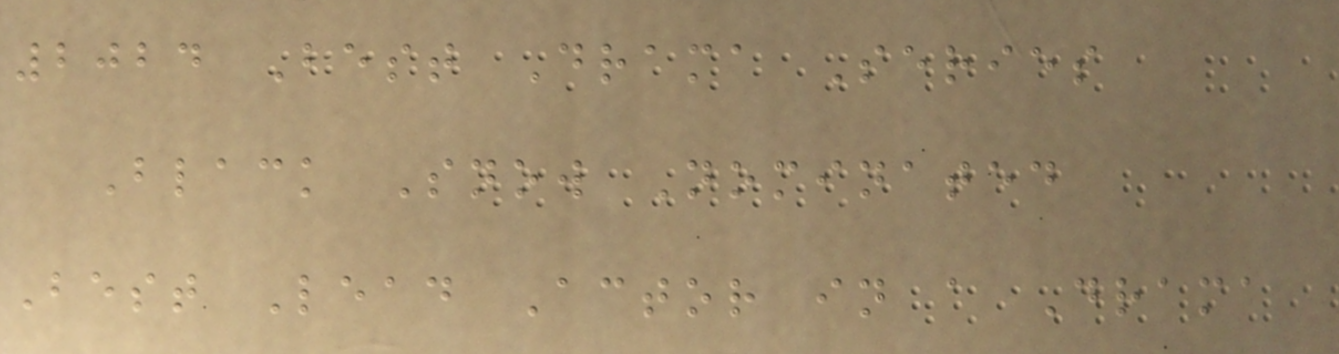2024 Best Drama Series
Black Snow Nominated
Best Lead Actor in a Drama
